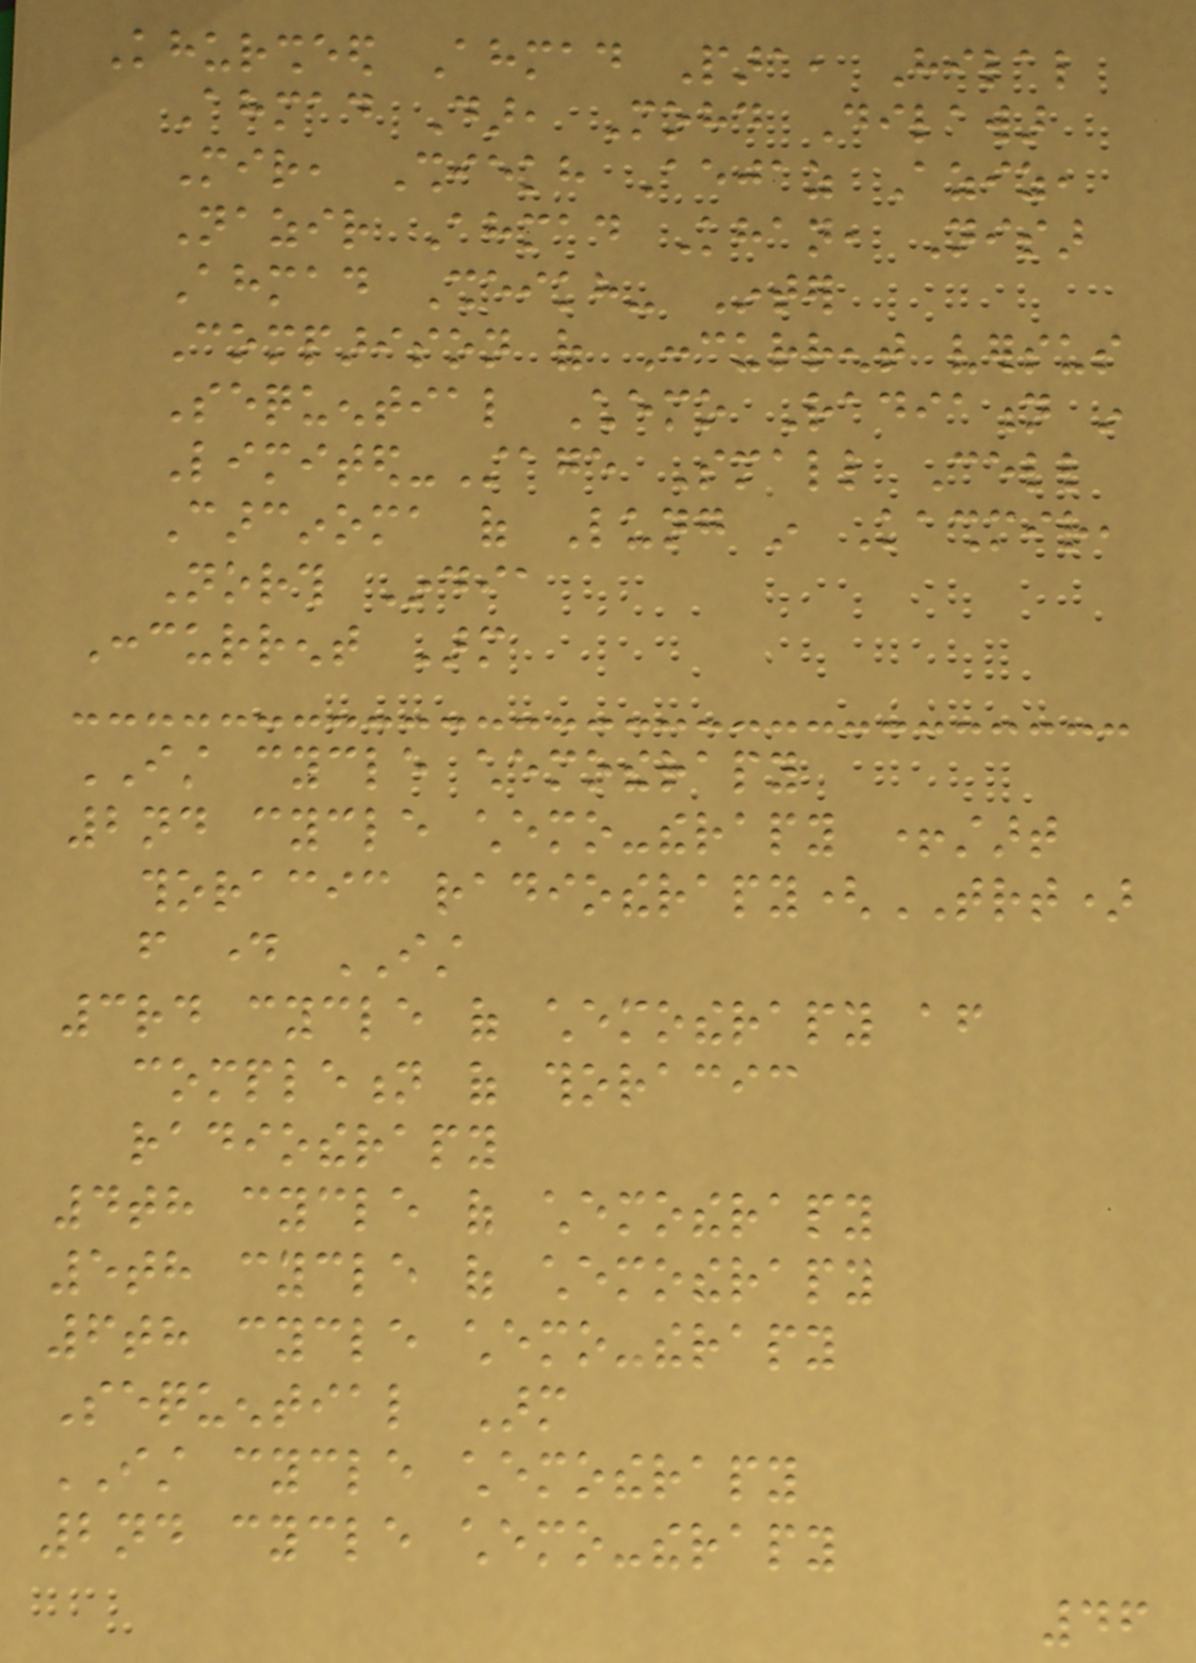Khursheed Ahmad Para, Hilal
Ahmad Dar, Mohd Dilawar
Mir, Shiekh Aejaz Aziz,
Nazir Ahmad Khan, Nisar
Ahmad Sheikh- Inter
Comparison of Concurrent versus
Sequential Chemo Radiation in
Limited-Stage Small Cell
Carcinoma of Lung in Kashmir,
North India
Concurrent Arm
IST cycle chemotherapy
2nd cycle chemo-therapy +start
thoracic radiotherapy(TRT)
from day IST
3rd cycle of chemotherapy after
completion of thoracic
radiotherapy
4th cycle of chemotherapy
5th cycle of chemotherapy
6th cycle chemo-therapy
Sequential Arm
IST cycle chemotherapy
2nd cycle chemo-therapy
46
